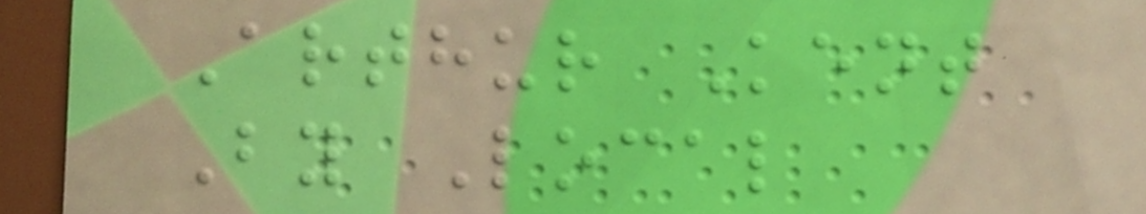Arthur Kent
By Local
